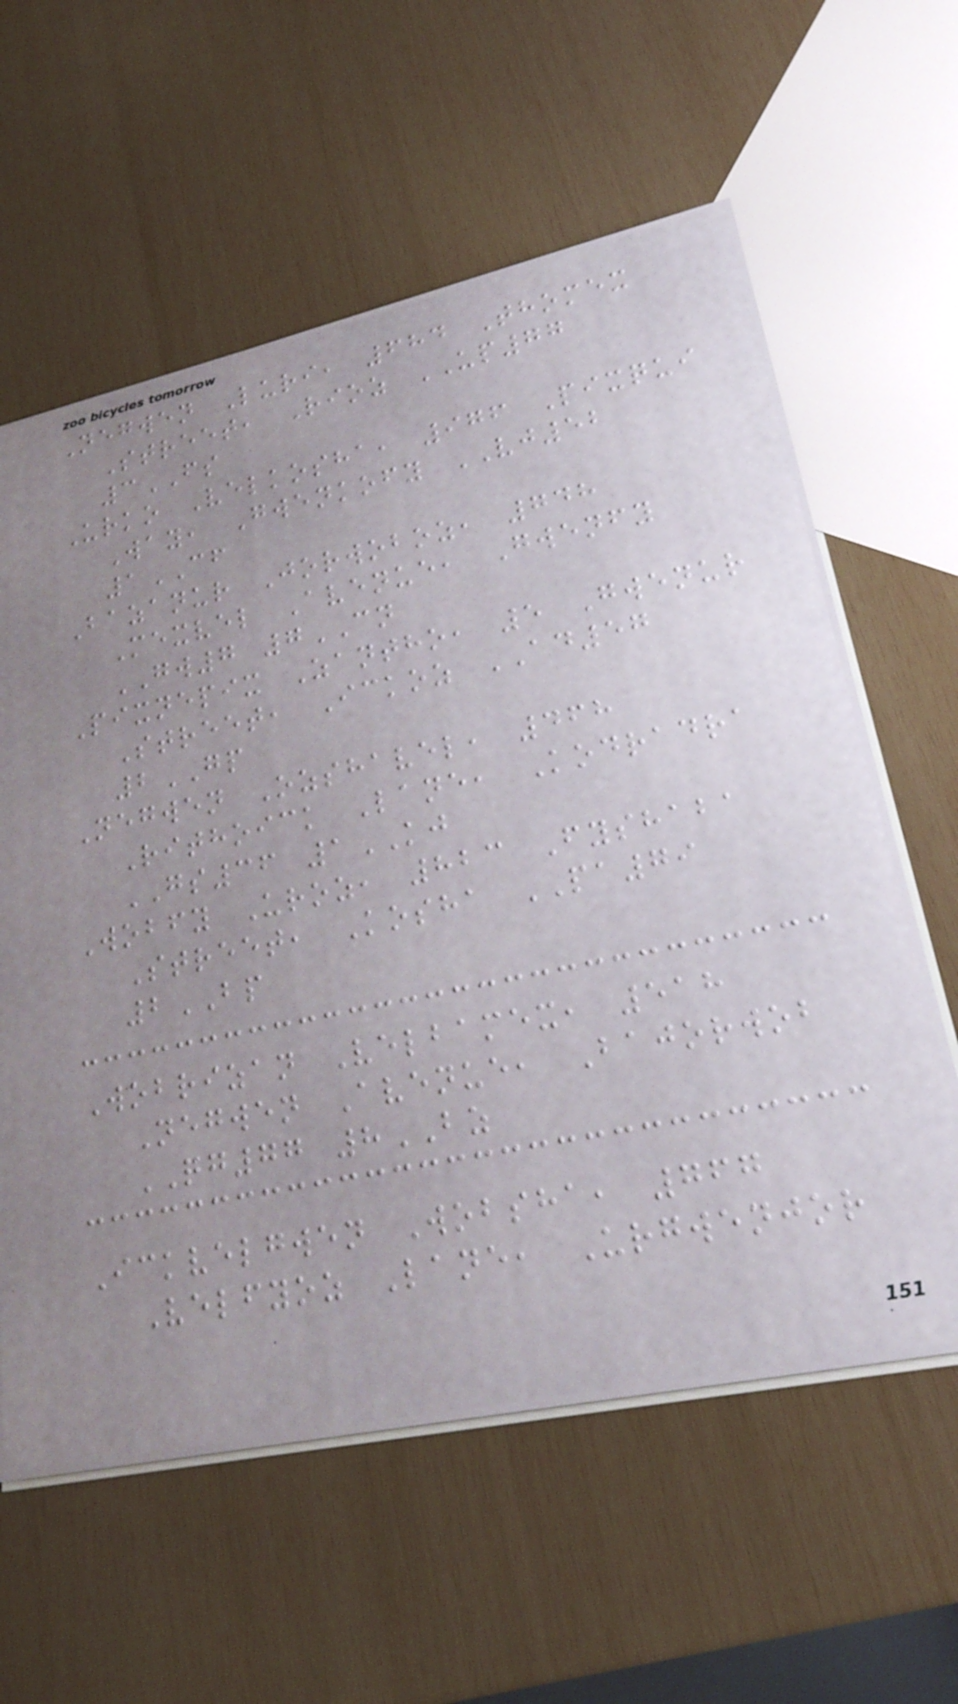Negwen Luri, 684 Thomex
Street, Rioz UP77
3FS
Urko Velkosha, 976 Pixqui
Way, Gwenkofy VJ52
1CF
Bazanur Jorwoboz, 748
Mexvel Avenue, Gwenfy
GW7 7CN
Pixnepix Zantho, 5 Gwenur
Street, Ickoz AD57
2GP
Negwen Ozshavel, 468
Rithoick Lane, Kodradra
GS36 1KJ
Wobfy Uroz, 823 Fyshaba
Street, Kosha PA79
2BP
Wobrizan Velbamex, 518
Negwen Avenue, Bajorwob
QG77 8BZ
Ickvelgwen Wobsha, 767
Velfyoz Lane, Urgwenjor
